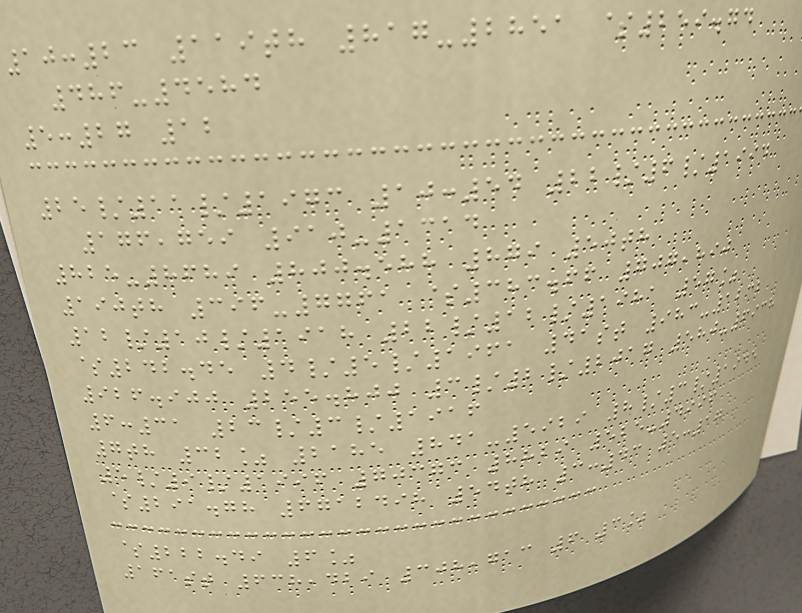10:23 119th 817-2851 $259.74
486-4584
5:27 12
25/11/1973 10:54 22/6/1994
176,759 910-1314
825-8689 800.588 879 50th
190th 396-7761 $383.66 707,890
12/10/1918 22/12/1981 57%
$242.45 4/5/1961 41st 983-1232
926.900 255.800 3/2/2017 580-6938
6:31 23/3/1916
7th 32% 2185 841-5929 8/3/1945
5/9/1996 70373 8829 525-4996
$291.78 6712498 54th 3:43 5:17
$222.49 6%
161st 638,429 308,713 6 3%
